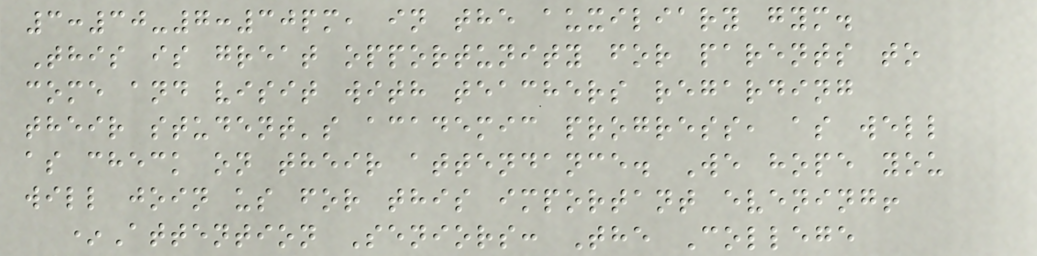3:30-7:30pm, in the auxiliary gym.
This is great opportunity for parents to
come and visit with teachers regarding
their student's academic progress, as well
as check on their attendance. We hope you
will join us for this important evening!
*Attention Seniors: The College
